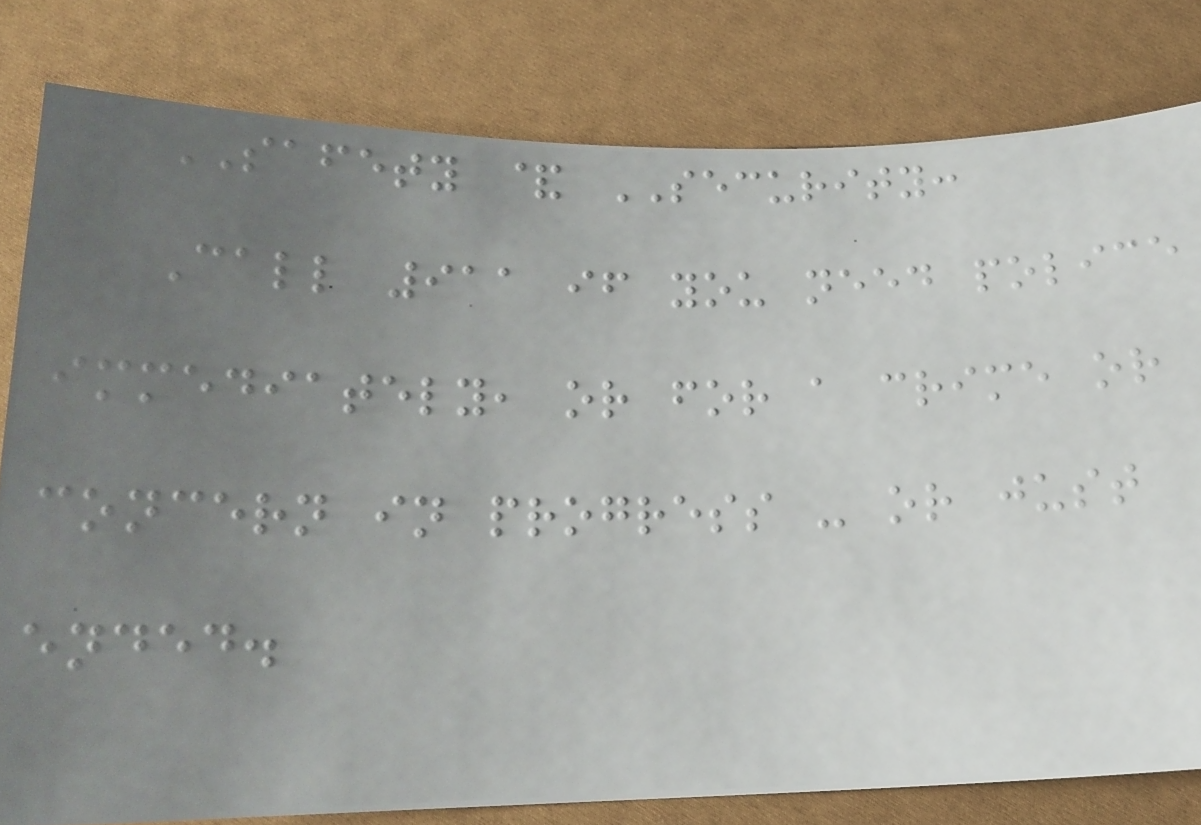SAFETY & SECURITY:
Call 911 if you need police
immediately, or for a crime or
concern in progress - or just
ended.
